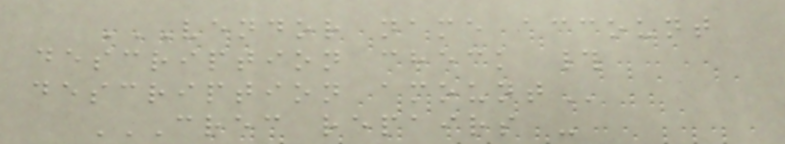VENDOR NAME ACCOUNT
DESCRIPTION CHECK #
DESCRIPTION AMOUNT
CREC REPAIRS -
